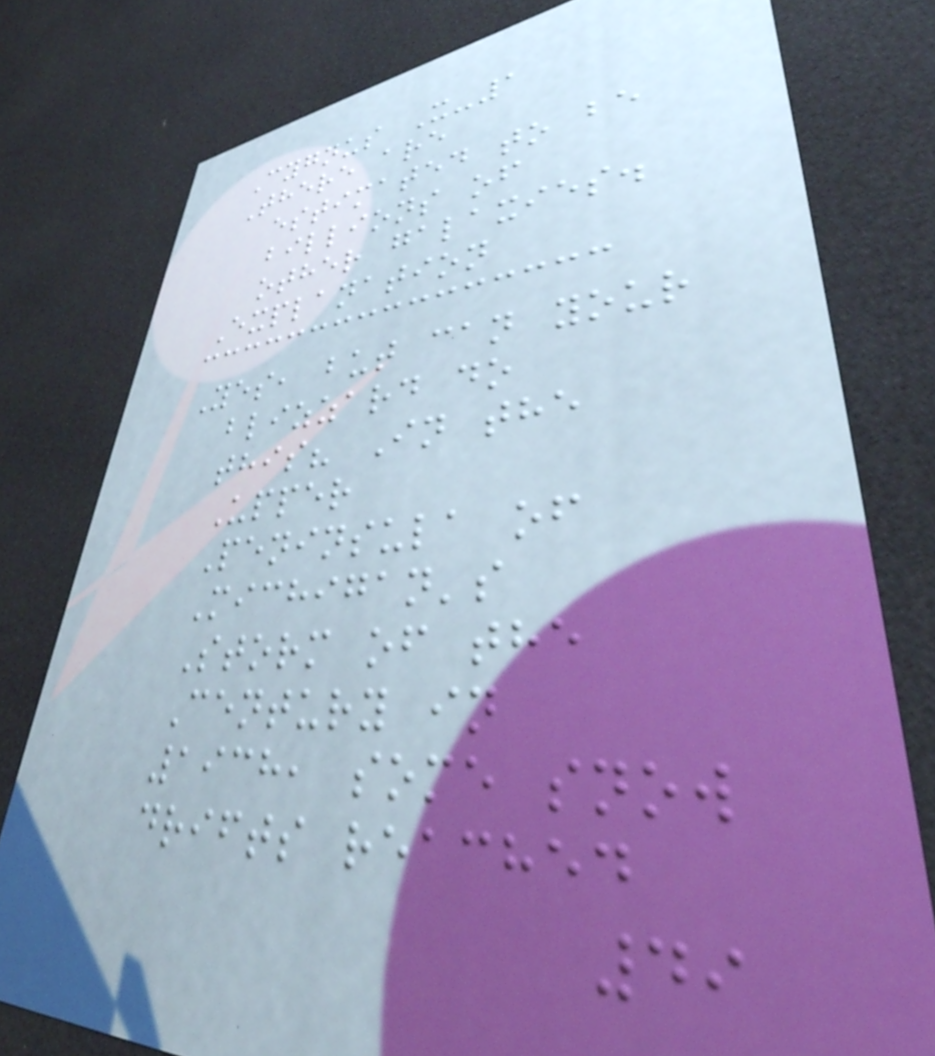Cygnus X-1
There are
estimated to be
billions of
other galaxies.
Explanation
Yes, but can your
blizzard do
this? In the
Upper
Peninsula of
Michigan's
Storm of the
Century in
1938, some snow
drifts reached
49
